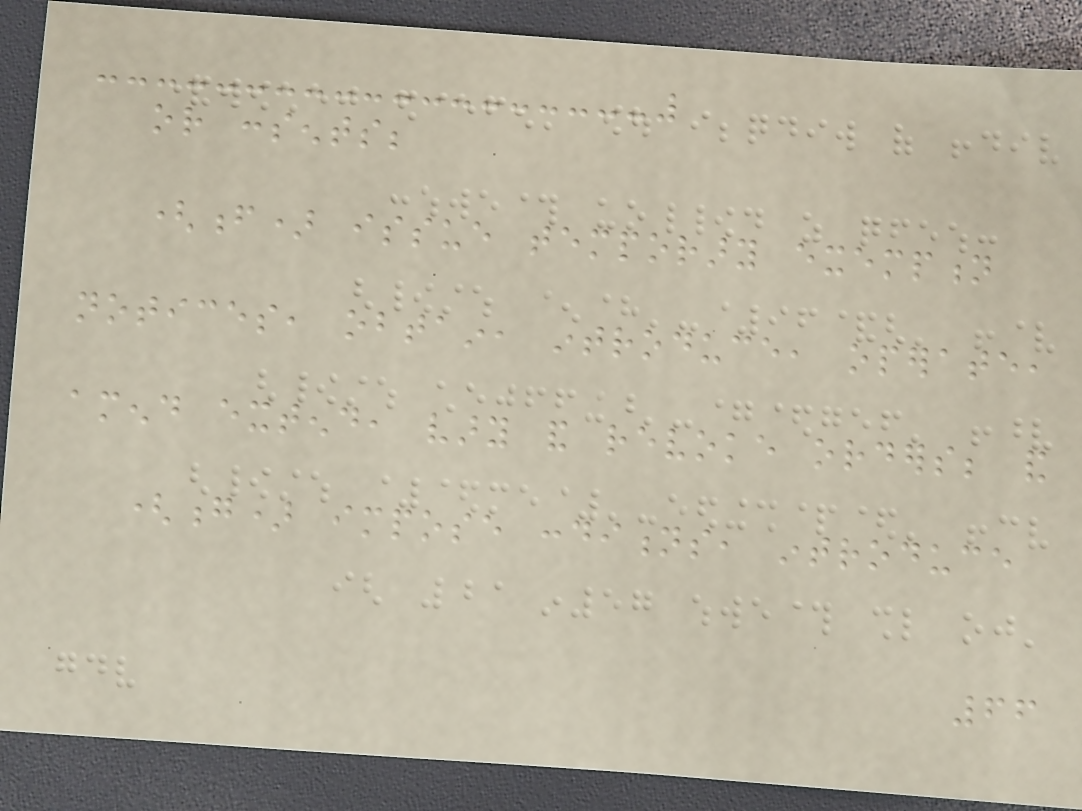or consents;
(f) issue temporary exemption
notices, obtain, introduce, operate,
amend extend, vary and revoke orders; and
(g) impose conditions, introduce
66
